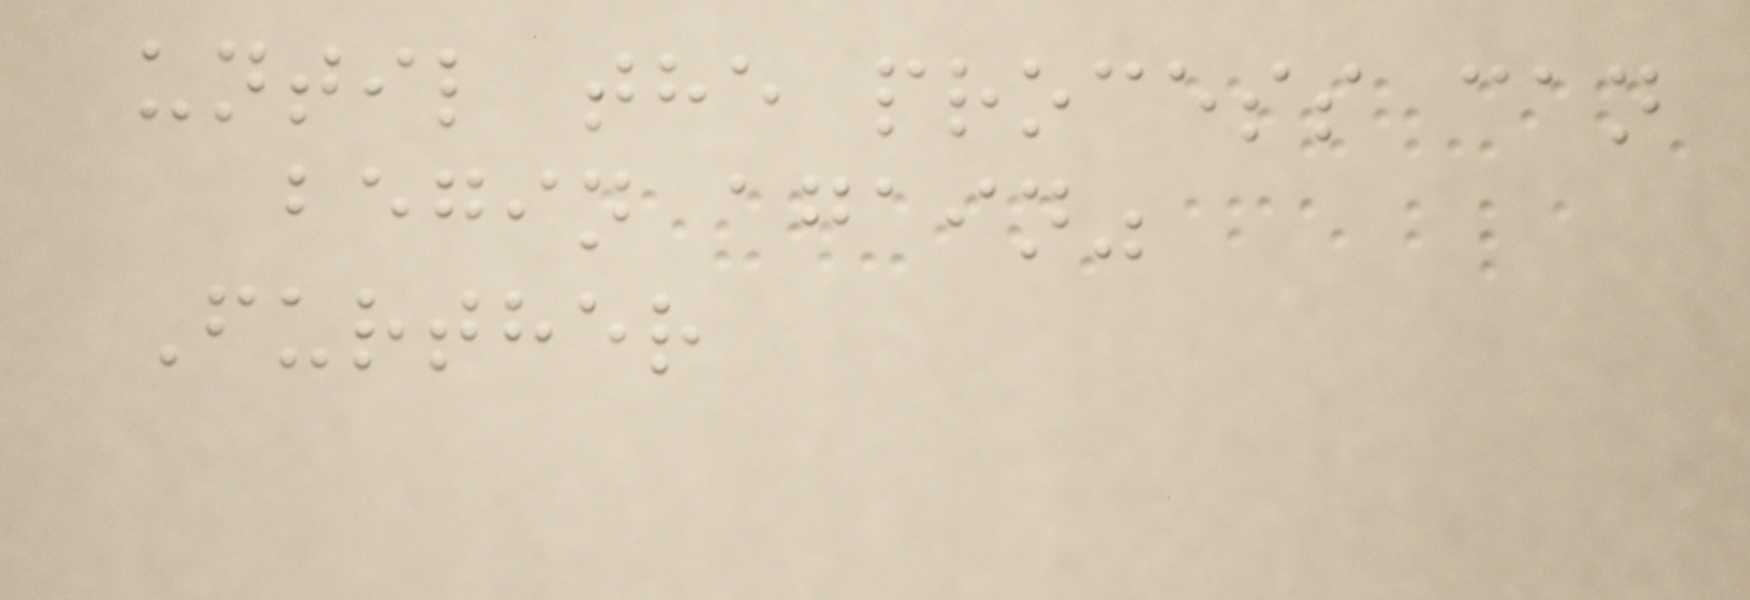until the process can
begin again"
Further
